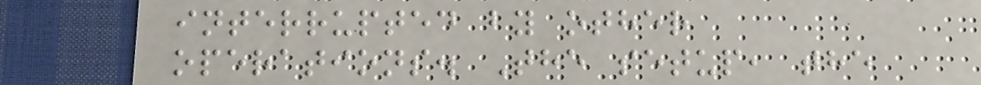interrupted by other
operations. The setup, the
